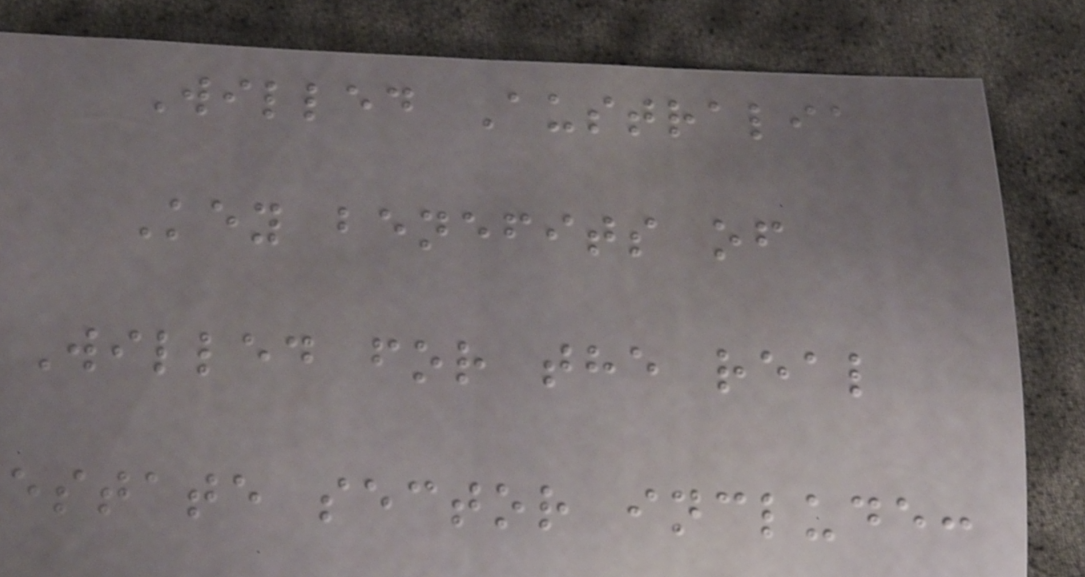Willed Australia
Key benefits of
Willed for the real
estate sector include:
